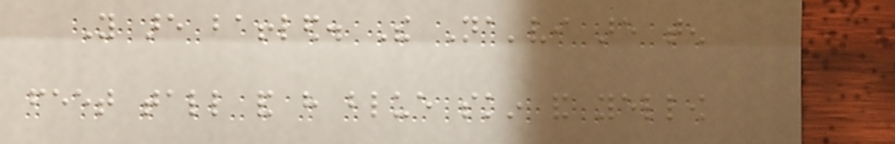You are baffled. The Na'vi are ten
feet tall and have blue skin and yellow
